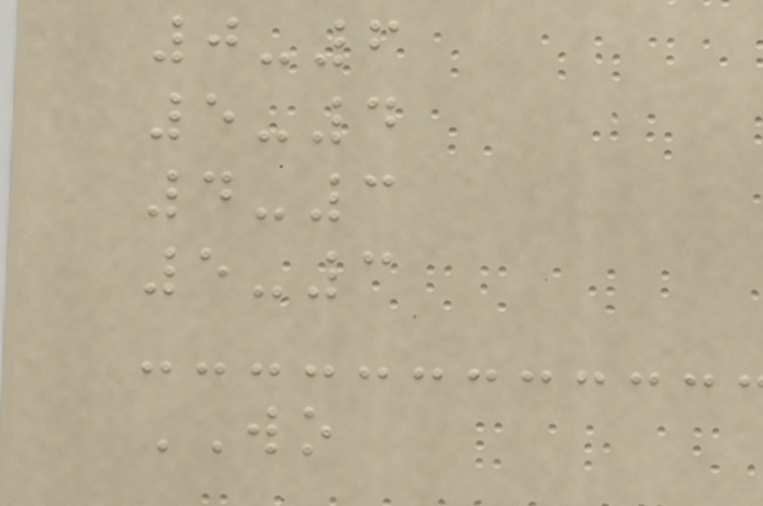0-6
5-4
4-3
5-3
WO
